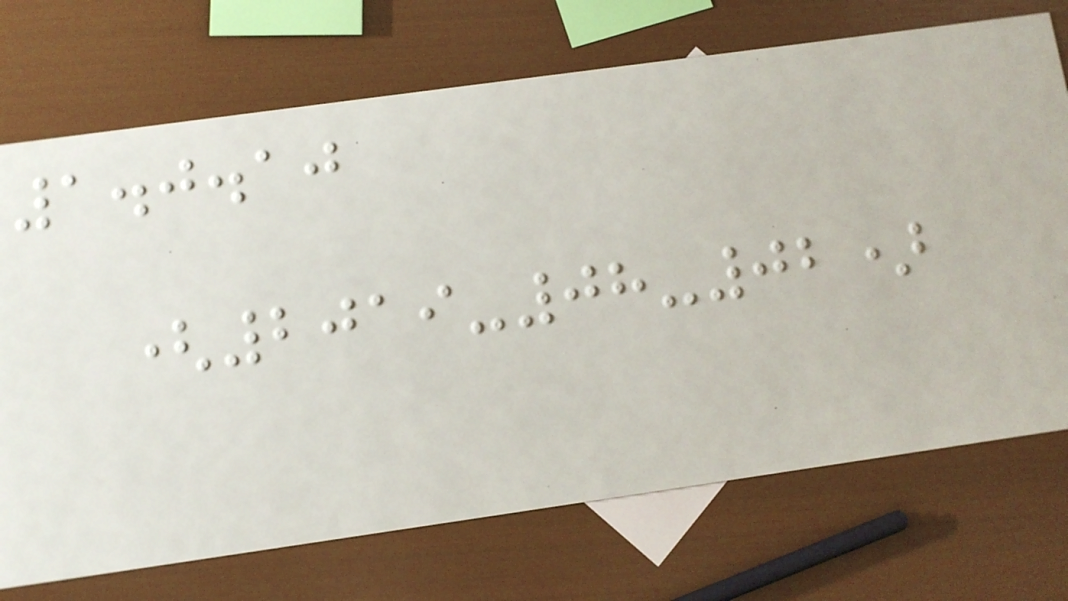1.0.10
(2019-08-02)
